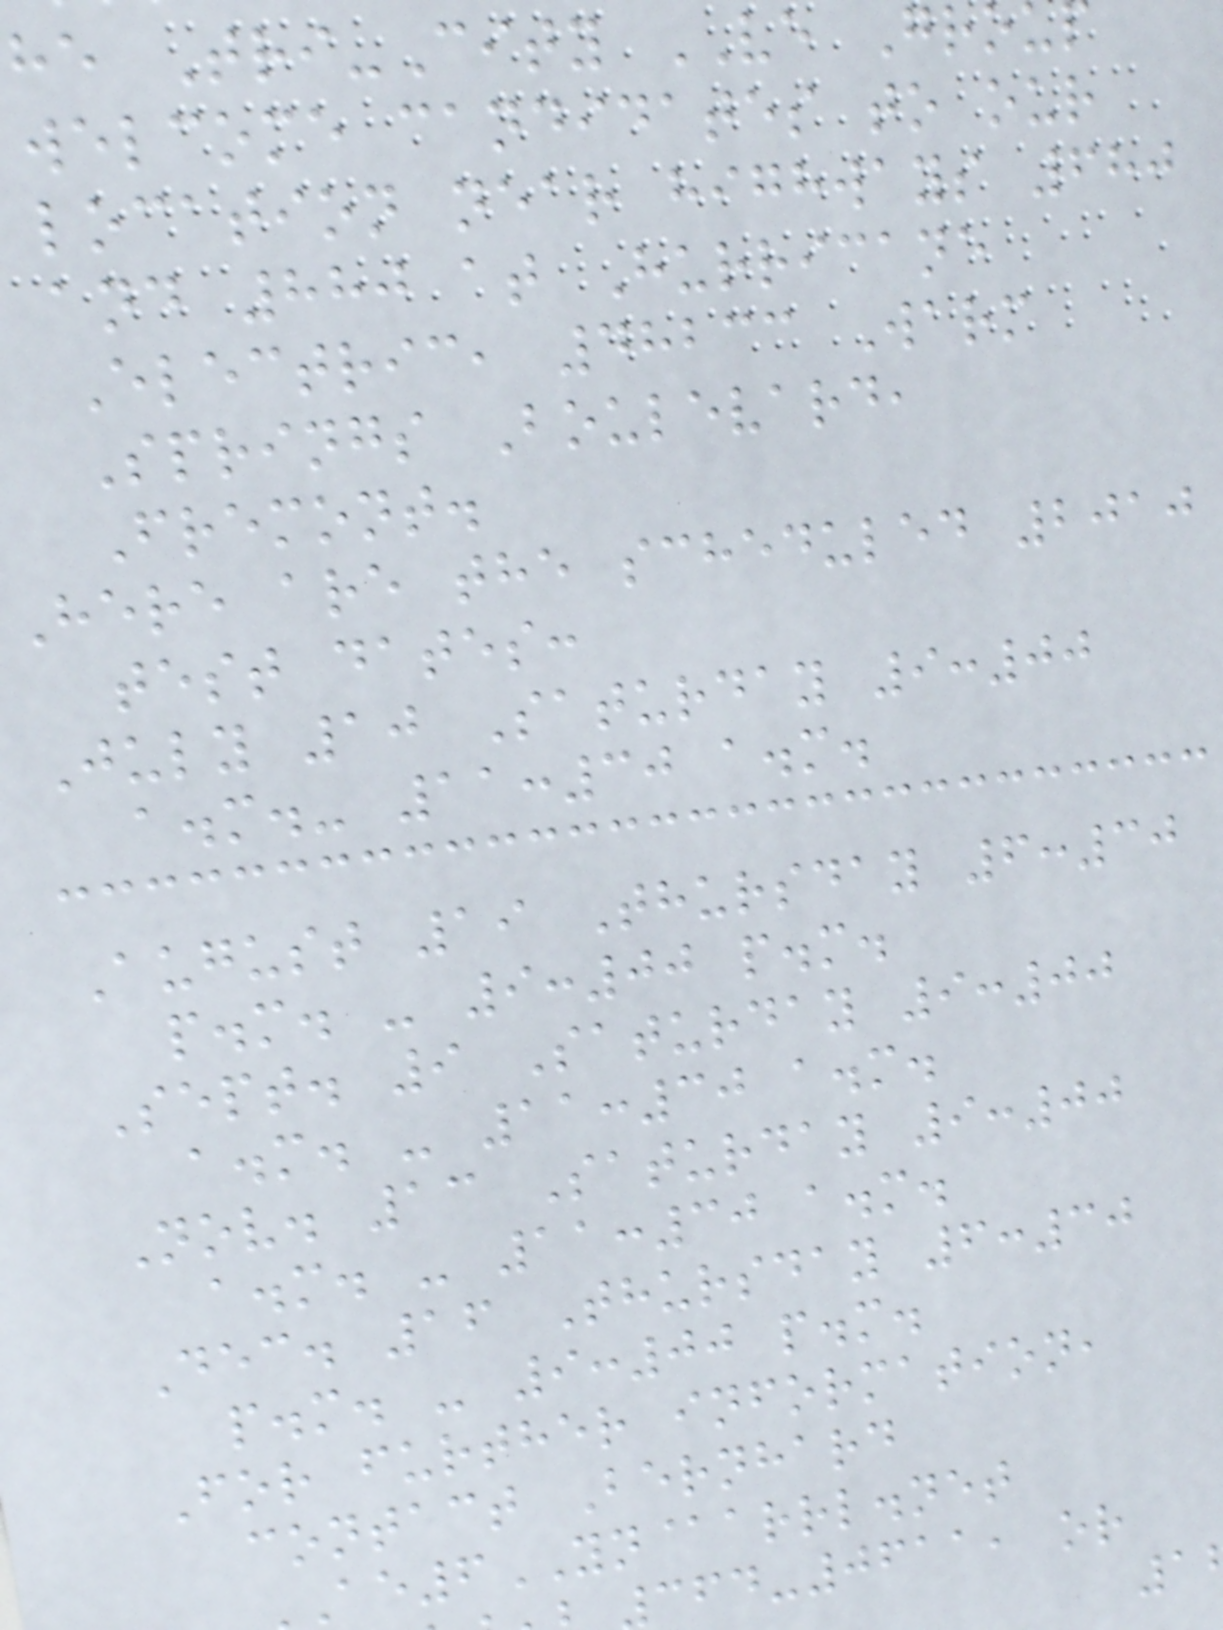he Tri-City VE Grou
welcome candidates to our
location near highways 680
and 880 at Hurricane
Electric, 48233 Warm
Springs Boulevard,
Fremont.
Here are the scheduled 2010
test dates:
July 10 Saturday 9:00
a.m.- 11:30 a.m.
August 19 Thursday 6:30
p.m. - 9:00 p.m.
Sept. 9 Saturday 9:00
a.m. - 11:30 a.m.
Nov. 13 Saturday 9:00
a.m. - 11:30 a.m.
Dec. 16 Thursday 6:30
p.m. - 9:00 p.m.
For further information,
contact Bernhard
6YN@arrl.net
-0611, or
